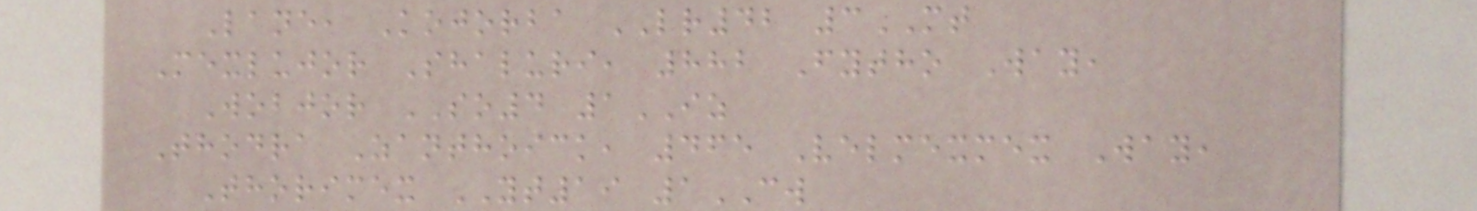Lane, Kojorba LR42 3MT
Mexlujor Shaluri, 882 Fytho Way,
Wobjor SO4 1IZ
Thodra Zanthoick, 465 Velmexmex Way,
Thorimex YT19 1CW
